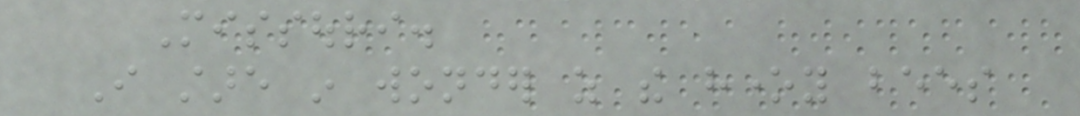Missouri.
I stare in wonder as the honey bees
